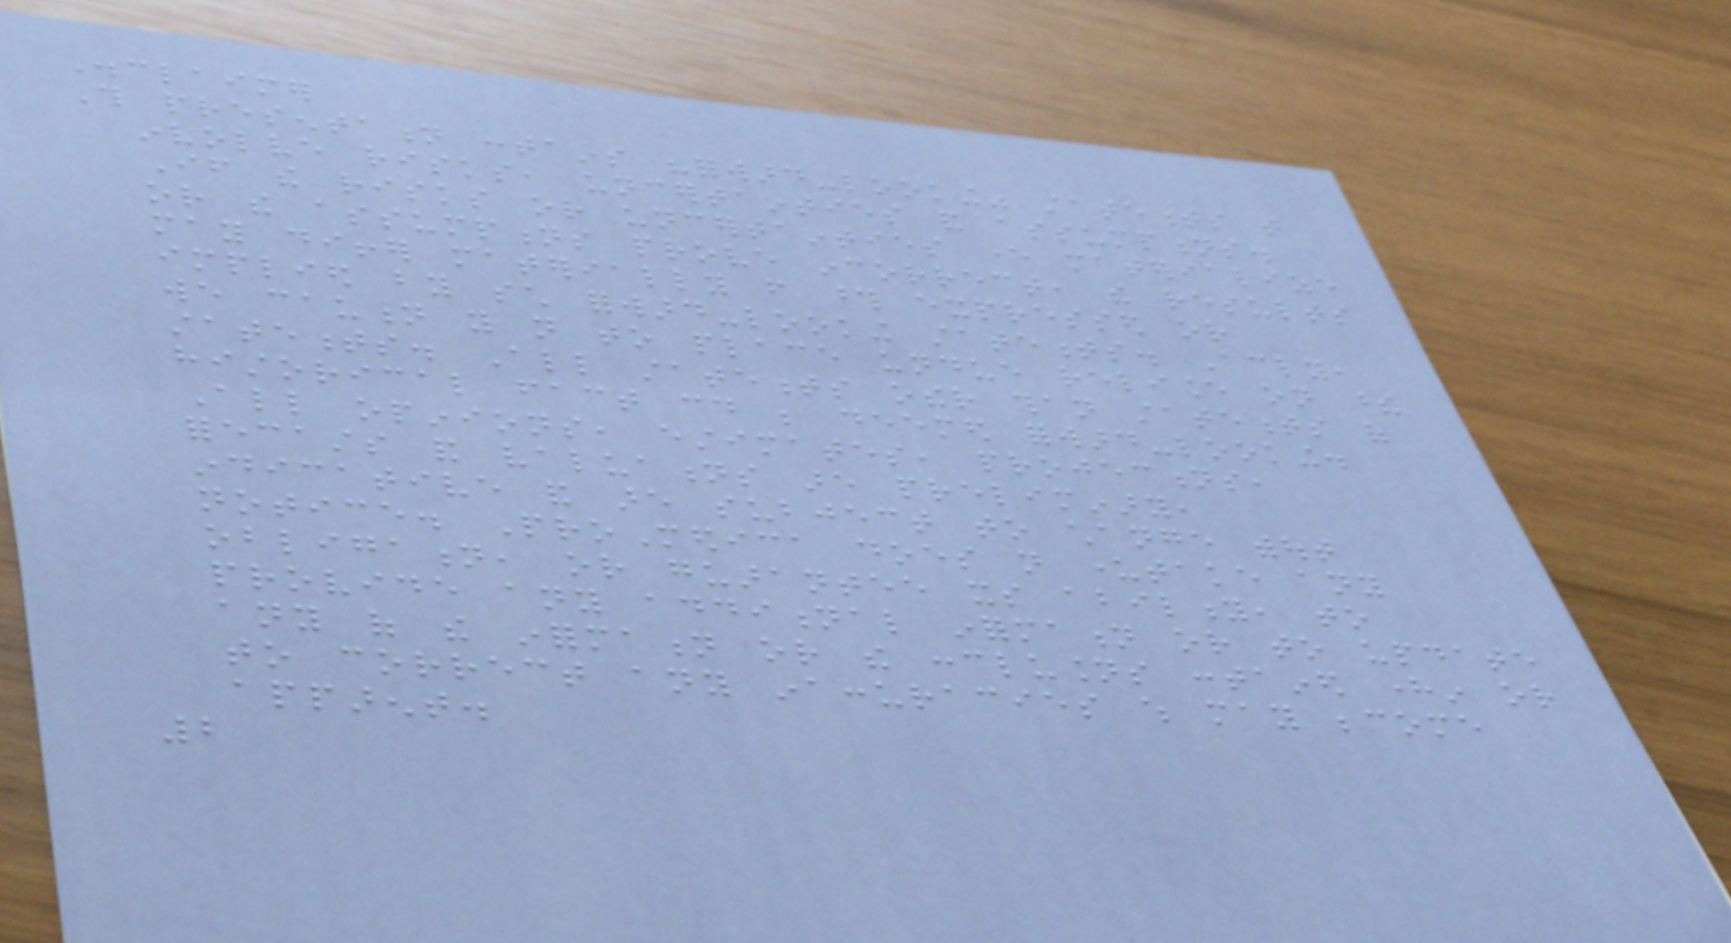Disclaimer
This presentation contains "forward-looking" statements that
involve risks, uncertainties and assumptions.
If the risks or uncertainties ever materialize
or the assumptions prove incorrect, the results
may differ materially from those expressed or
implied by such forward-looking statements. Accordingly,
we caution you not to place undue reliance on these
statements. All statements other than statements of
historical fact could be deemed forward-looking.
All opinions, estimates, projections,
forecasts and valuations are preliminary,
indicative and are subject to change without
notice. ProMedica does not undertake any
obligation, or guarantee its ability, to
provide any additional information or to update
any of the information or the conclusions contained herein or
to correct any inaccuracies which may become
apparent.
2
